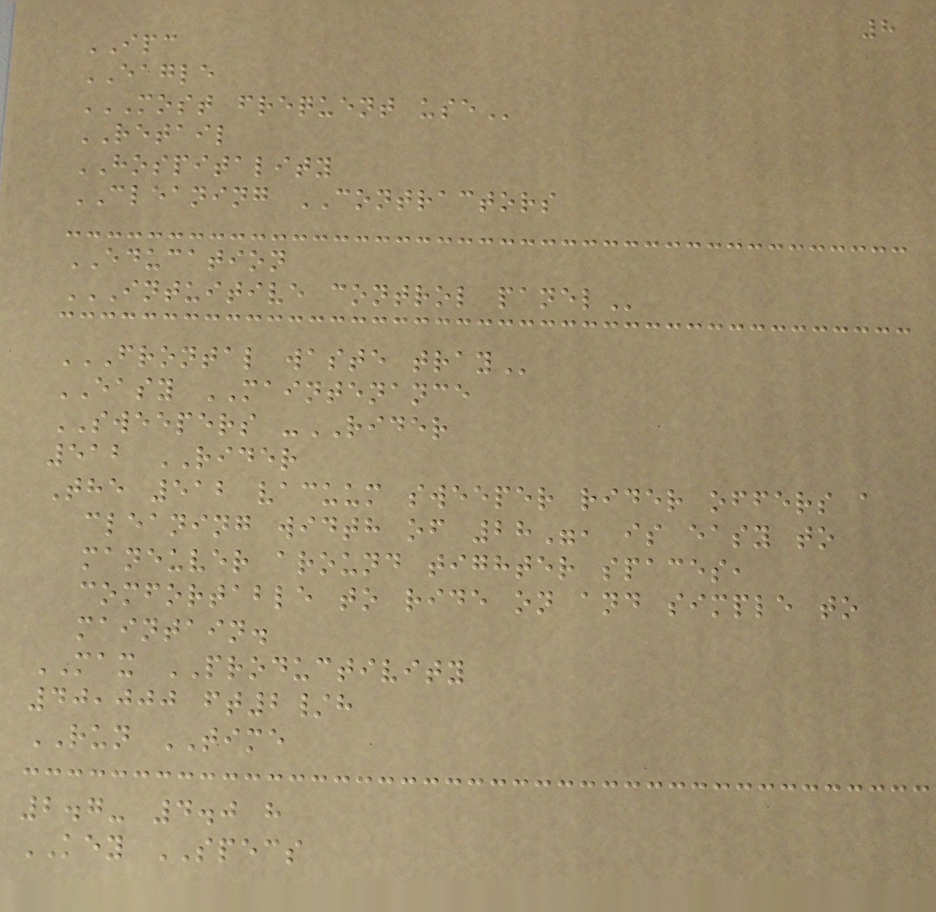8
IPC
EAGLE
MOST FREQUENT USE
RETAIL
HOSPITALITY
CLEANING CONTRACTORS
EDUCATION
INTUITIVE CONTROL PANEL
FRONTAL WASTE TRAY
EASY MAINTENANCE
SWEEPERS -RIDER
512 RIDER
The 512 vacuum sweeper rider offers a
cleaning width of 28", is easy to
maneuver around tighter spaces,
comfortable to ride on and simple to
maintain.
MAX PRODUCTIVITY
40,000 ft2/h
RUN TIME
2.7- 4.0 h
KEY SPECS
